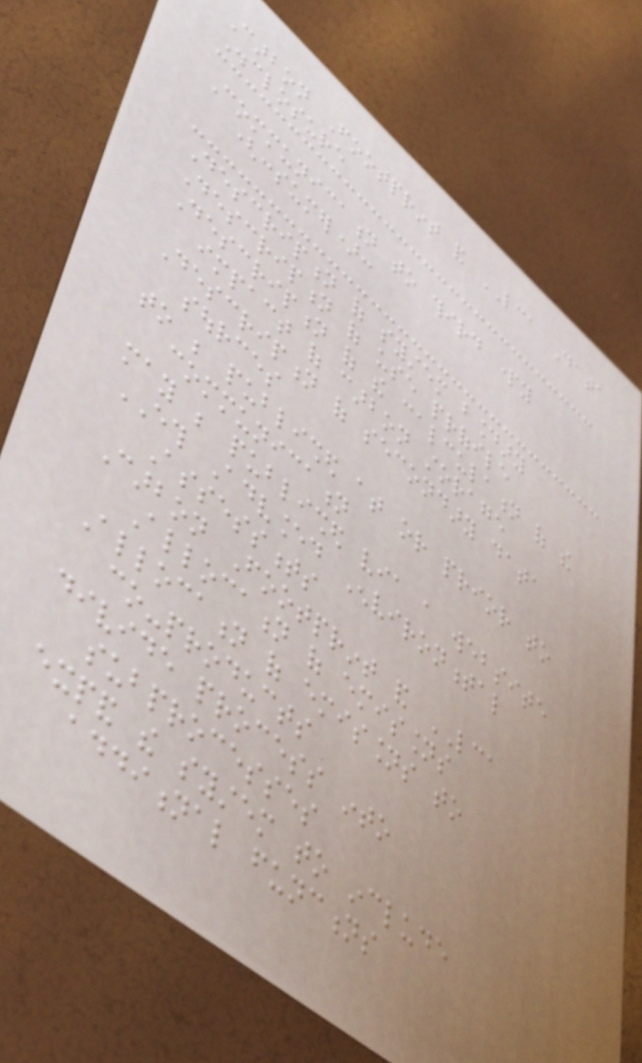Carbon Footprint and LCA Data
Disclosure
Communication to third party
(consumer):
Description of system boundary
Description of use profile
Description of the calculation of the
impact of carbon storage
Description of secondary data
sources
to be published at or prior to
communication
may be published via a website
ETH Advanced Environmental
Assessments
Carbon Footprint and LCA
Allocation of emissions
Allocation of emissions to
co-products
divide process into
subprocesses
expand the system to include
additional functions
